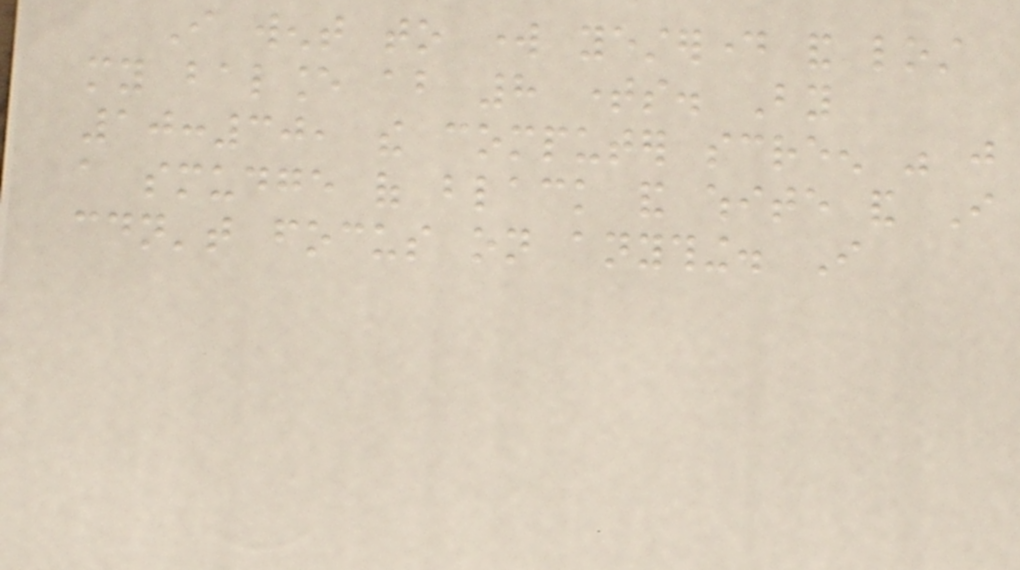I went to work yesterday and lost
my balance about 8 times. By
10:30, the computer screen was just
a smudge of black and white and I
couldn't focus on anything. I
